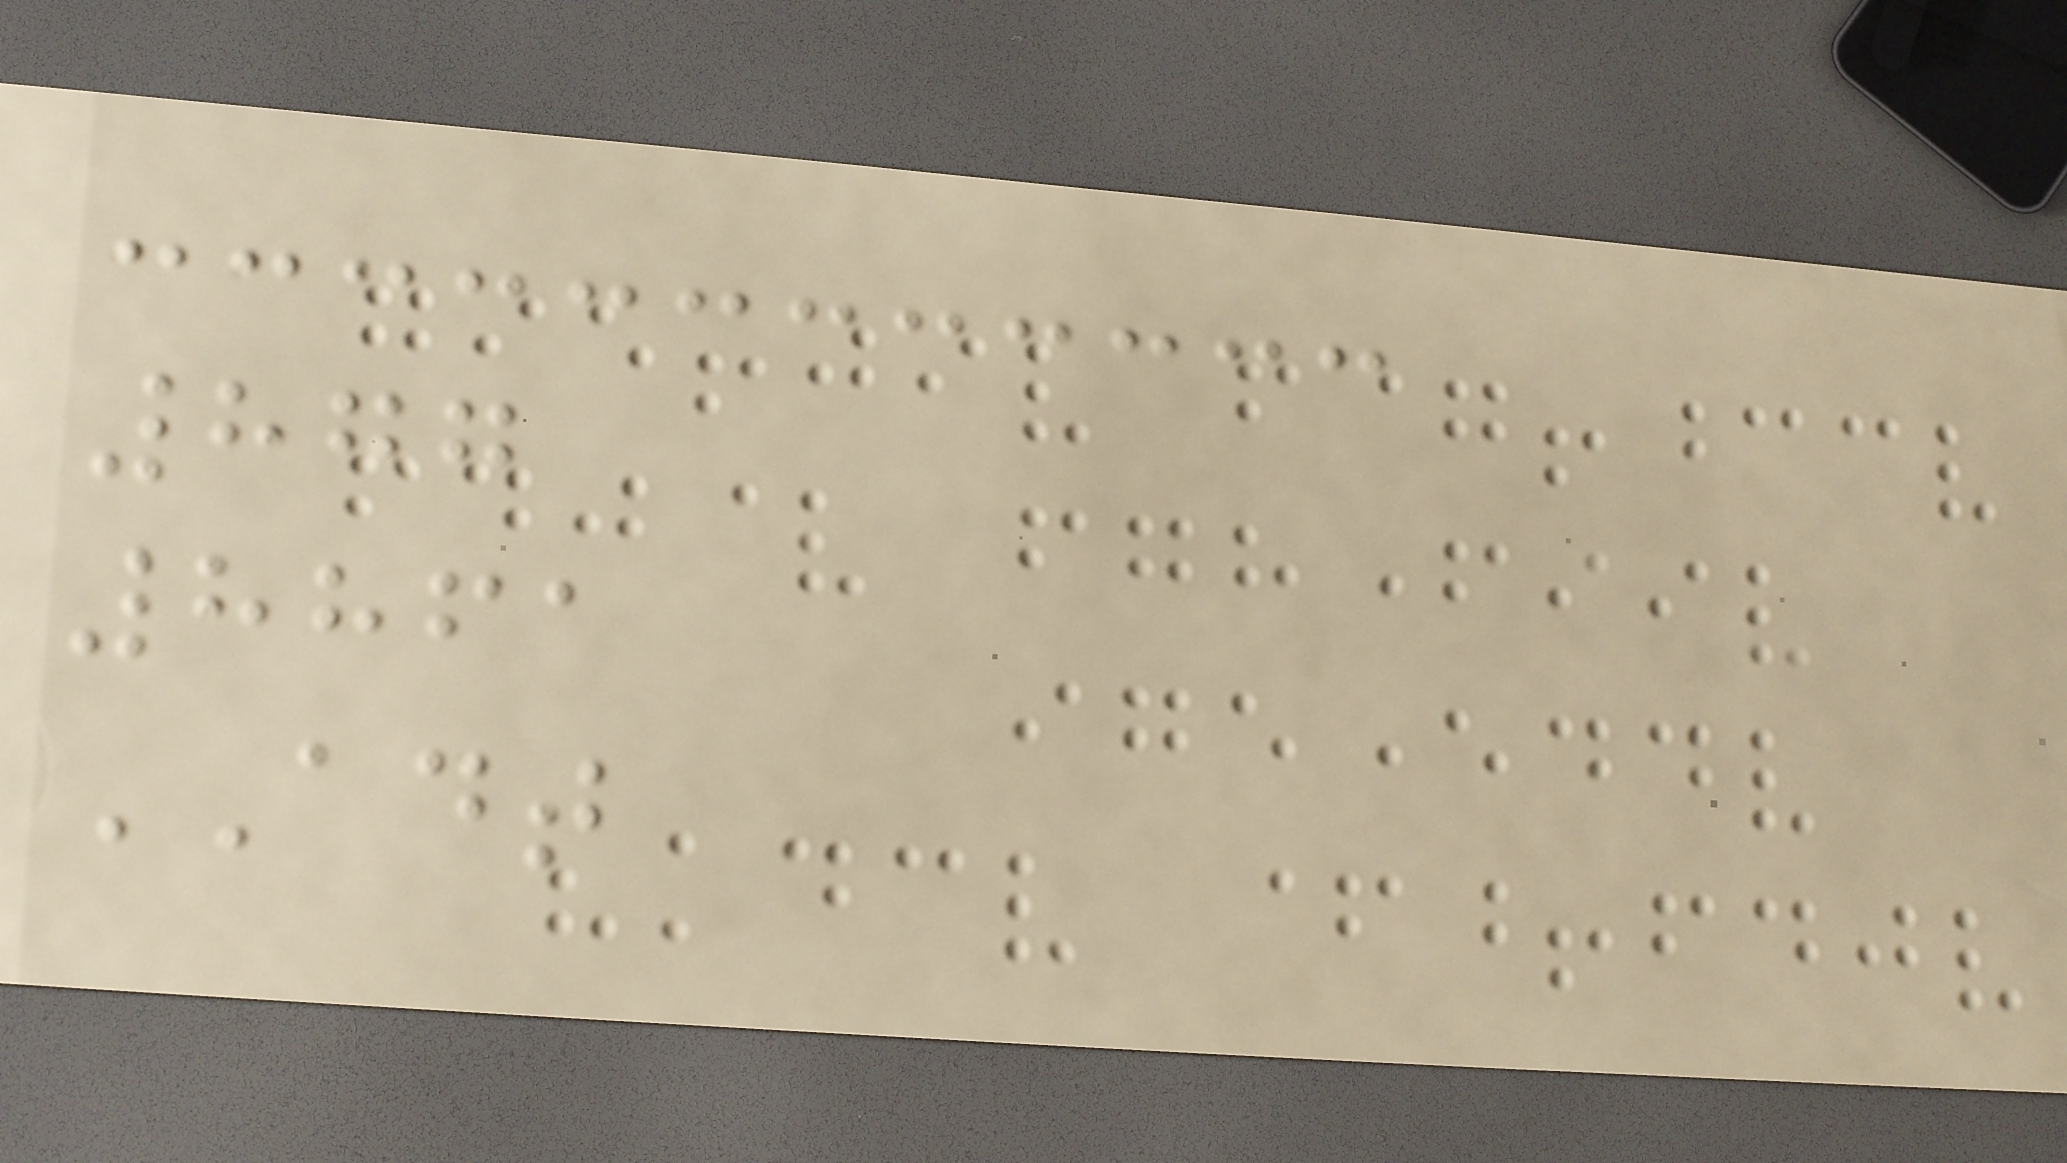877
8861
ADT
